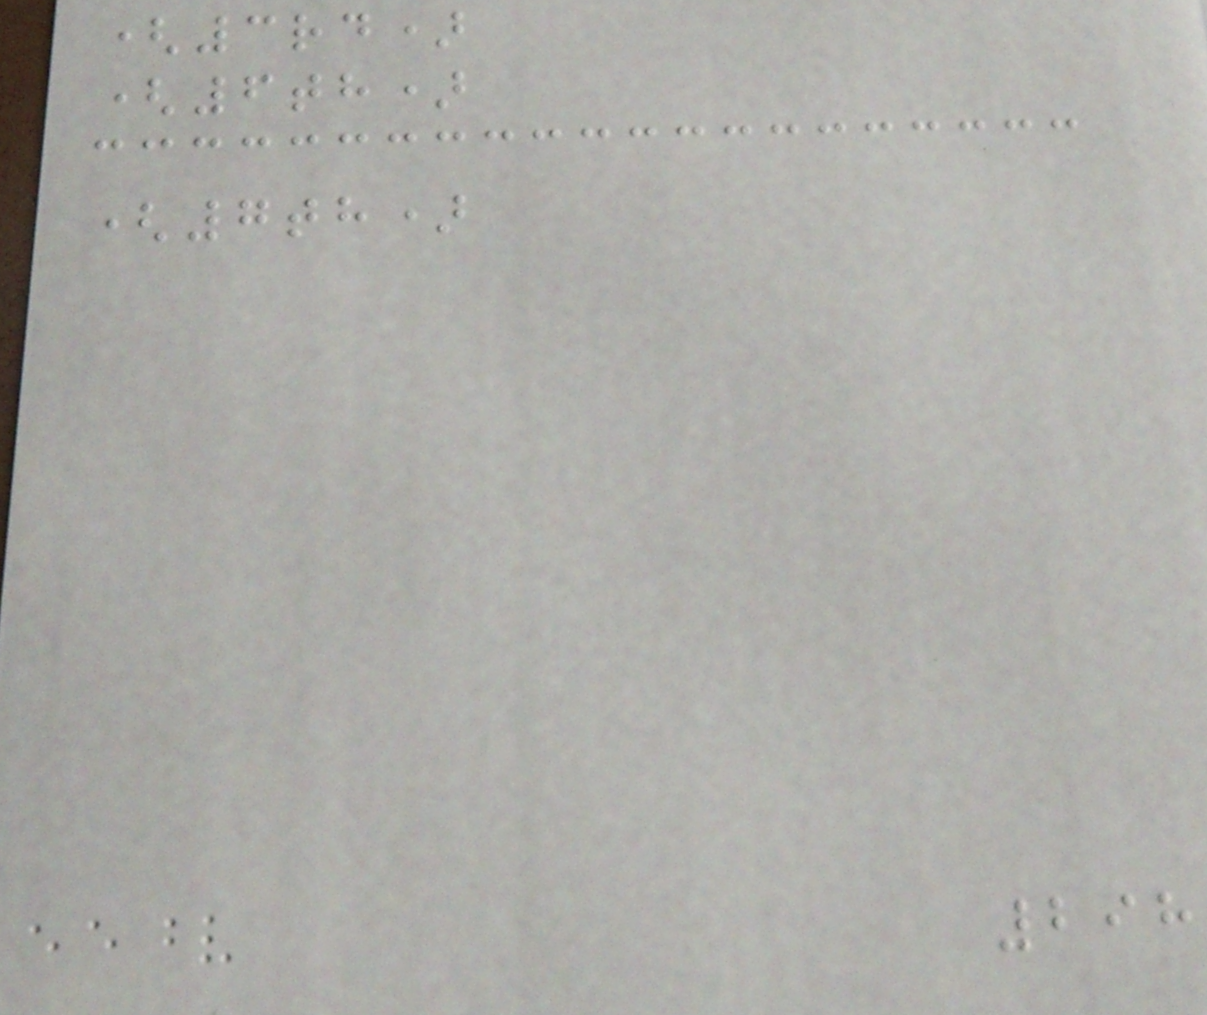(3rd)
(6th)
(7th)
298
